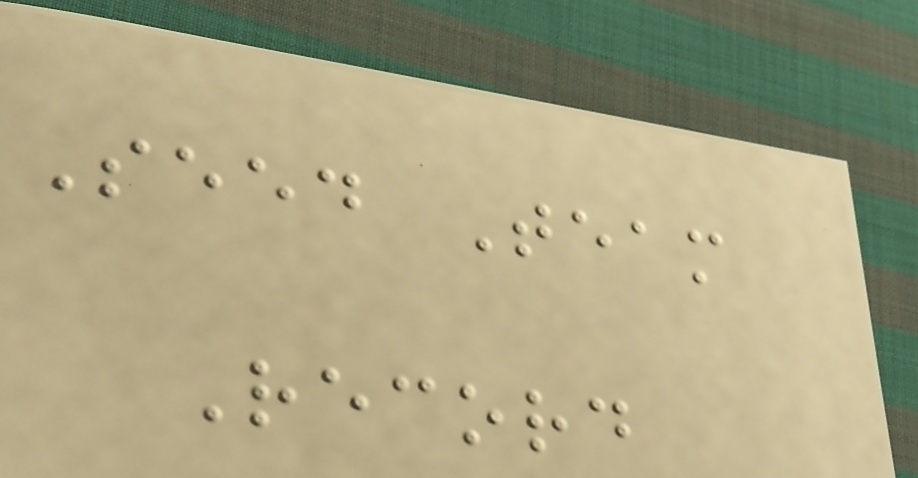Seed Team
Record
